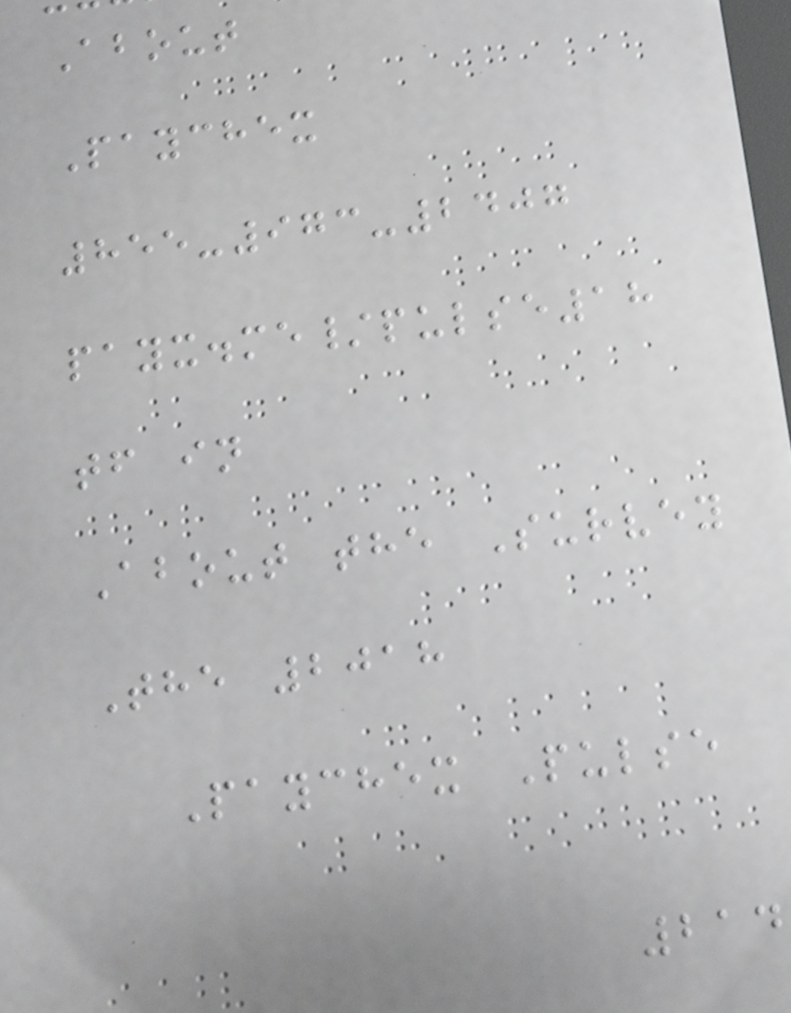About
Paychex
855-973-2407
payx.me/pulse18
tf in
About the Survey
The 2018
Paychex Pulse
214
